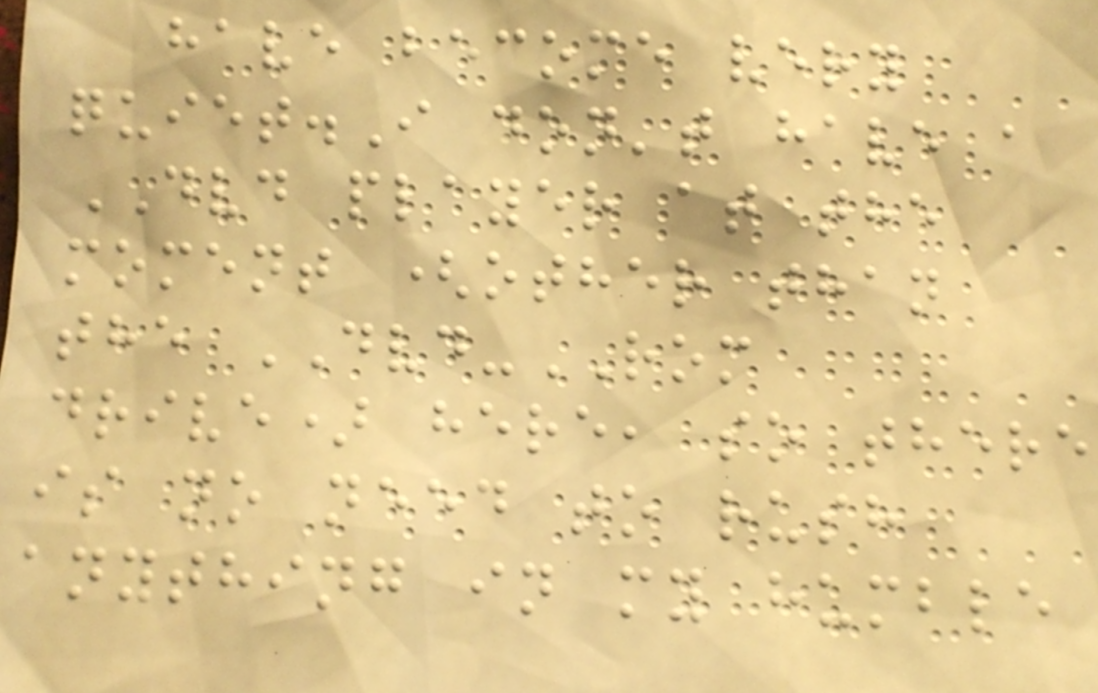have become very
quiet.I don't have a
DVD player at the
moment (other than
the DVD-ROM
drive) here, so there
is no need to rush
anything in my humble
